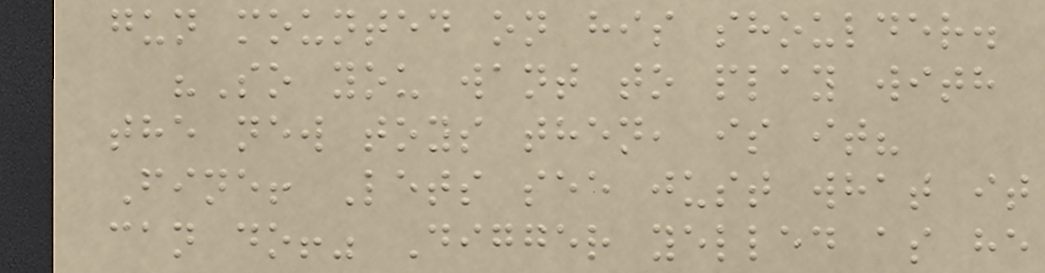gun mounted on his shoulder.
"So you want to play with
the new toys then, is it?
Fine! Lets see just what it
can do!" Digger yelled as he
